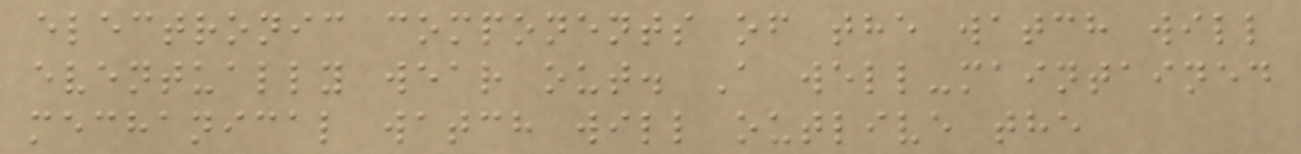electronic components of the watch will
eventually wear out. A well-maintained
mechanical watch will outlive the
